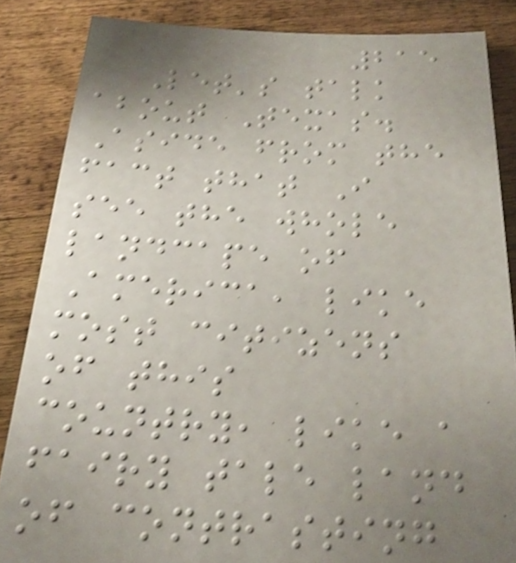215
Let's talk
about Texas.
Aside from the
fact that I
see the whole
landcape of
America, like
most citizens
of this
country, like a
fairy tale land
of contrasting
